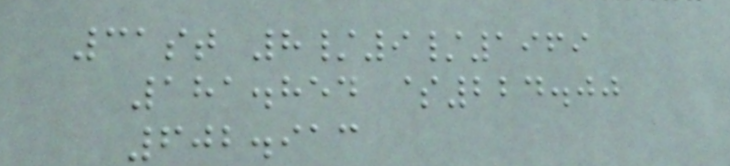31st 8/9/1969
181.854 $224.00
602.913
